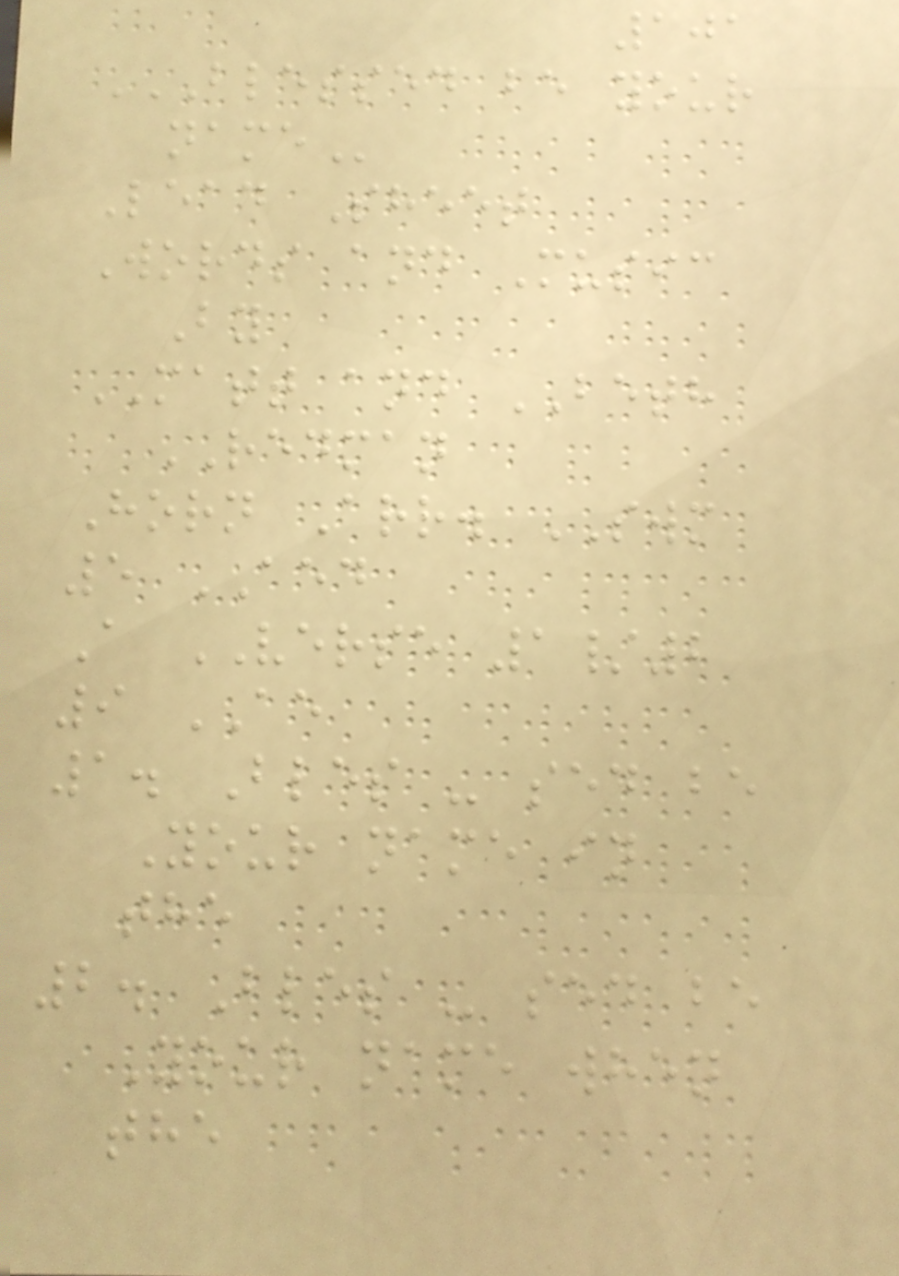101
BLESSED BE YOUR
NAME
Lead Sheet
Words and Music
By
MATT and BETH
REDMAN
Horn Arr. SWM
5 AED
A VERSE 1/2
9 AE
1. Bles - sed be
Your name in
the
2. Bles - sed be
Your name when
the
